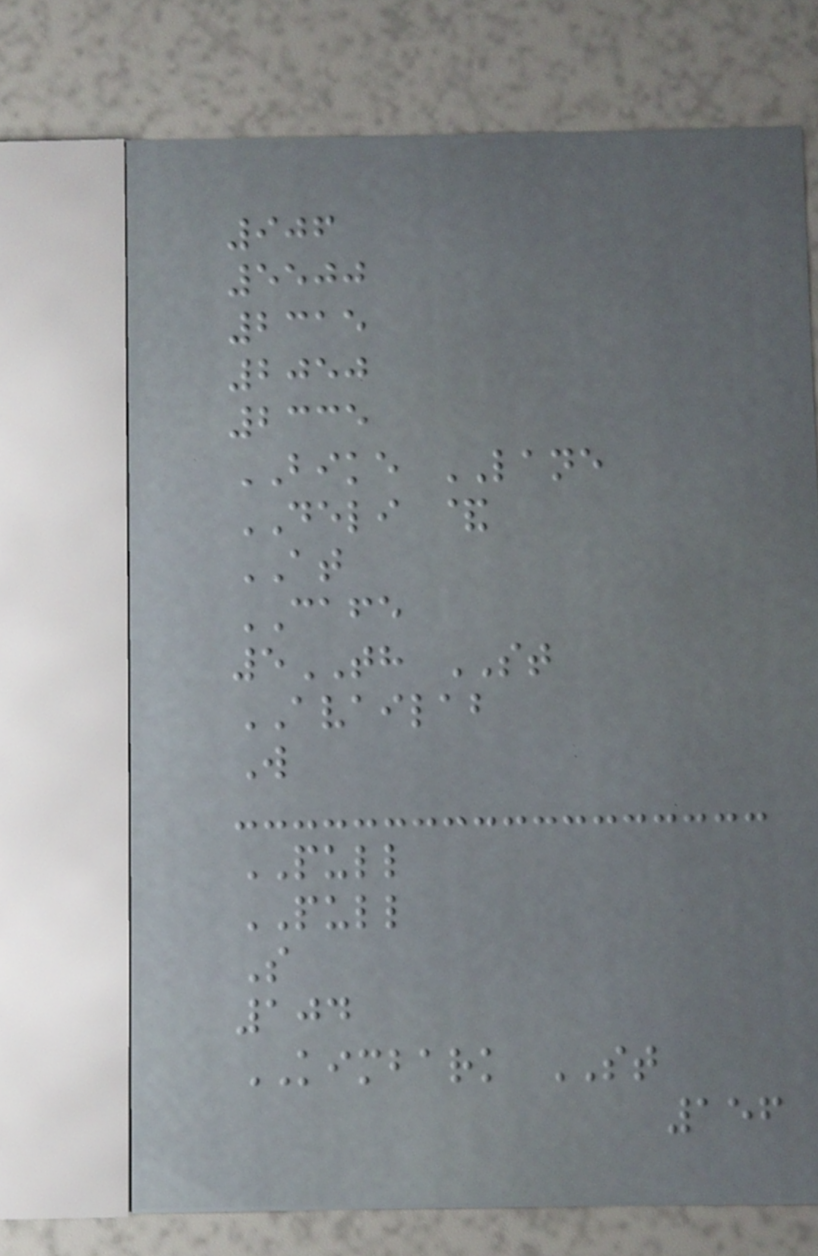906
5500
2315
2050
2335
BIKE LANE
DELI &
AT
CAFE
5TH ST
AVAILAB
W
PULL
PULL
S
104
KIMBARK ST
156
